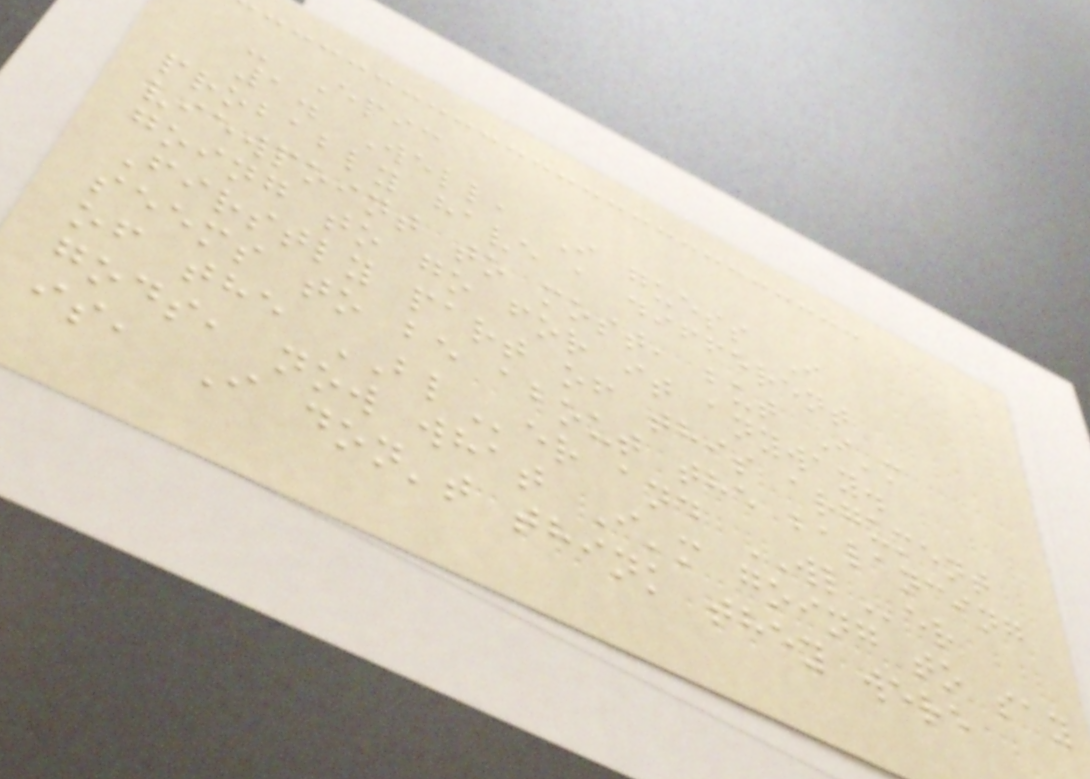- Epic
1. Well, I guess I
probably have a different
viewpoint to most, but I'm
going to go for it anyway.
Firstly part of this argument
seems to be about the balancing
of the BLer and WLer
gods, now what I'm going to say
is, I don't think they were
